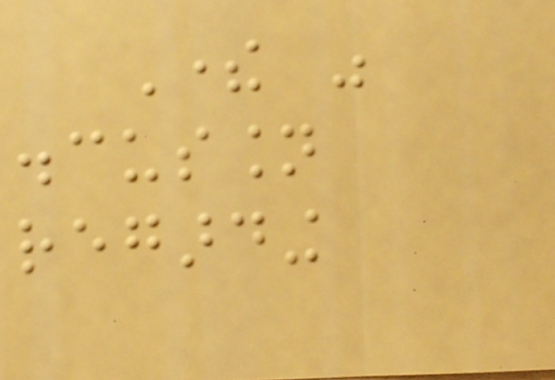There was
discussion
regarding
